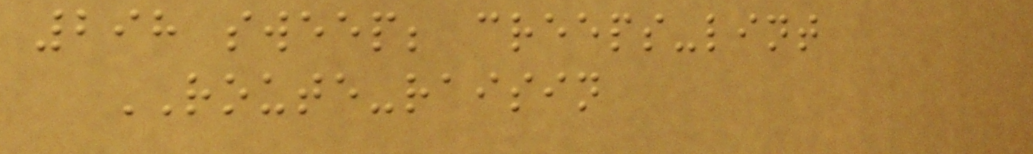298 sweep; creeps-lint
ROUTE-raisin
